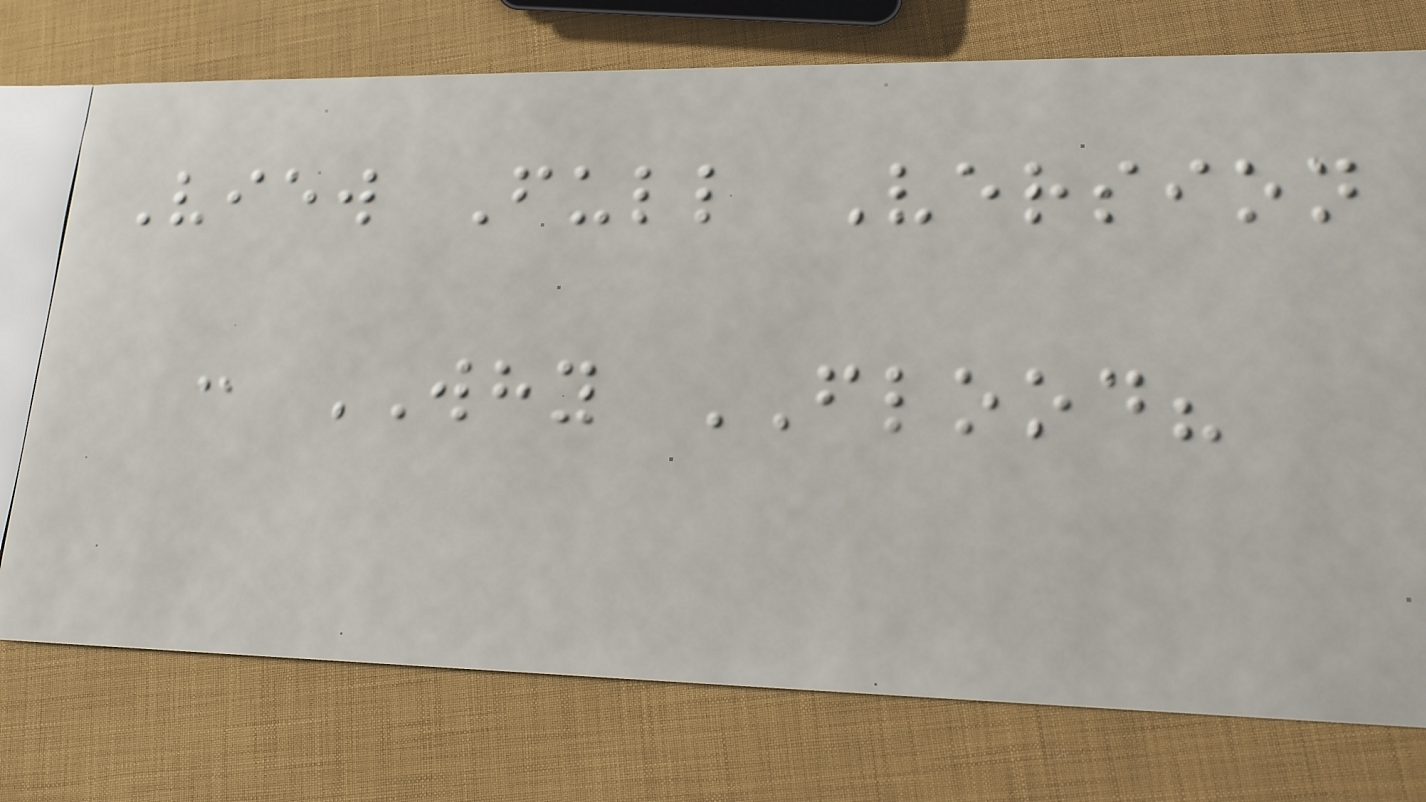View Full Version
: WHY FLOOD?
